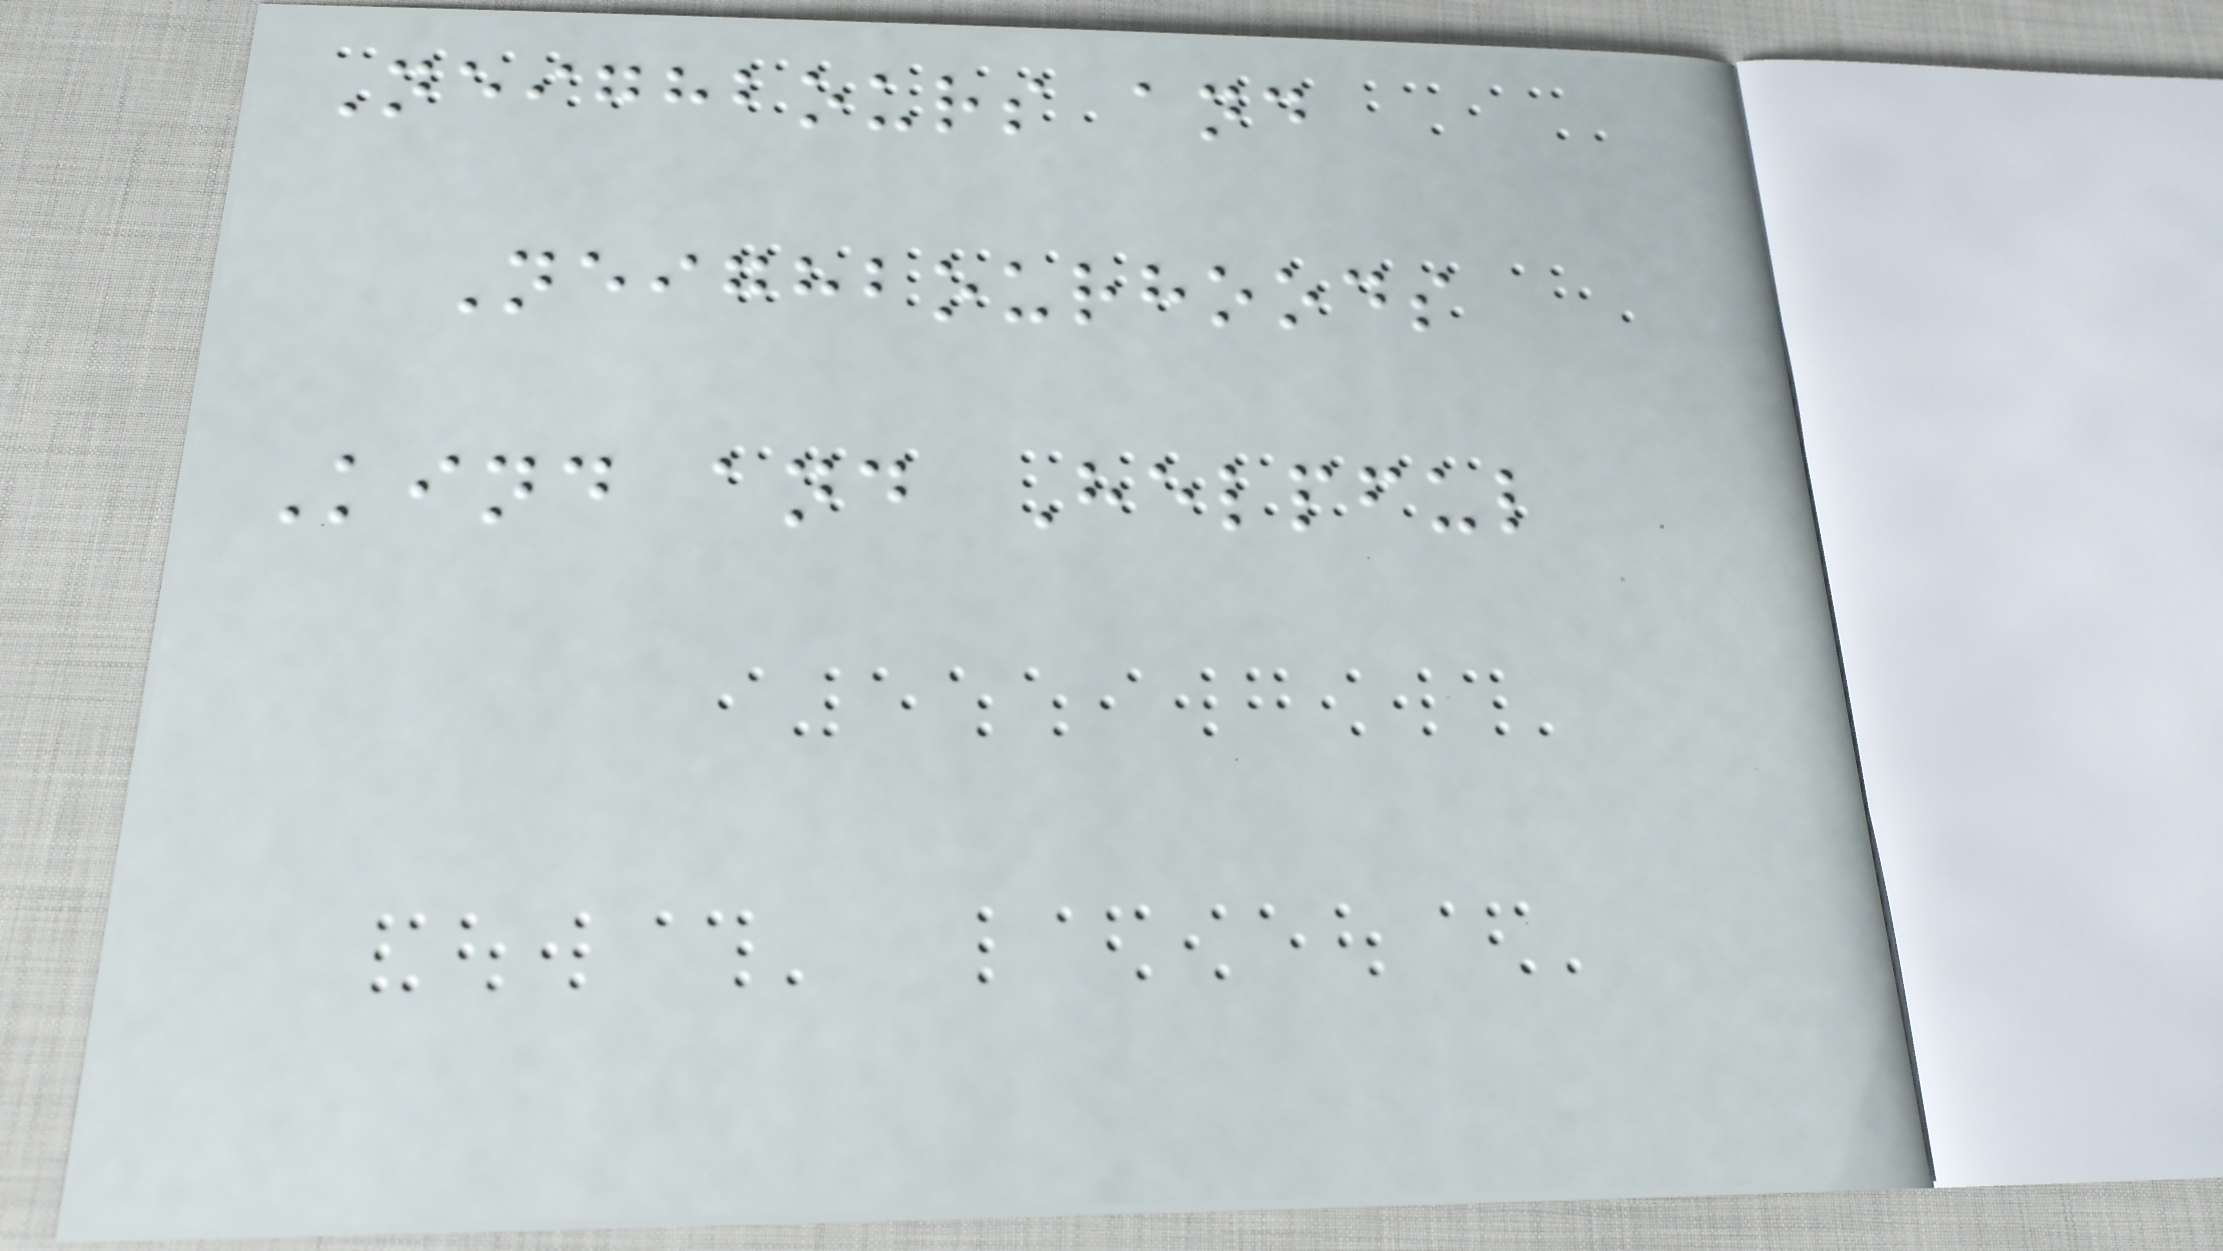Neighbours and
Neighbourhoods
Kind and Helpful
